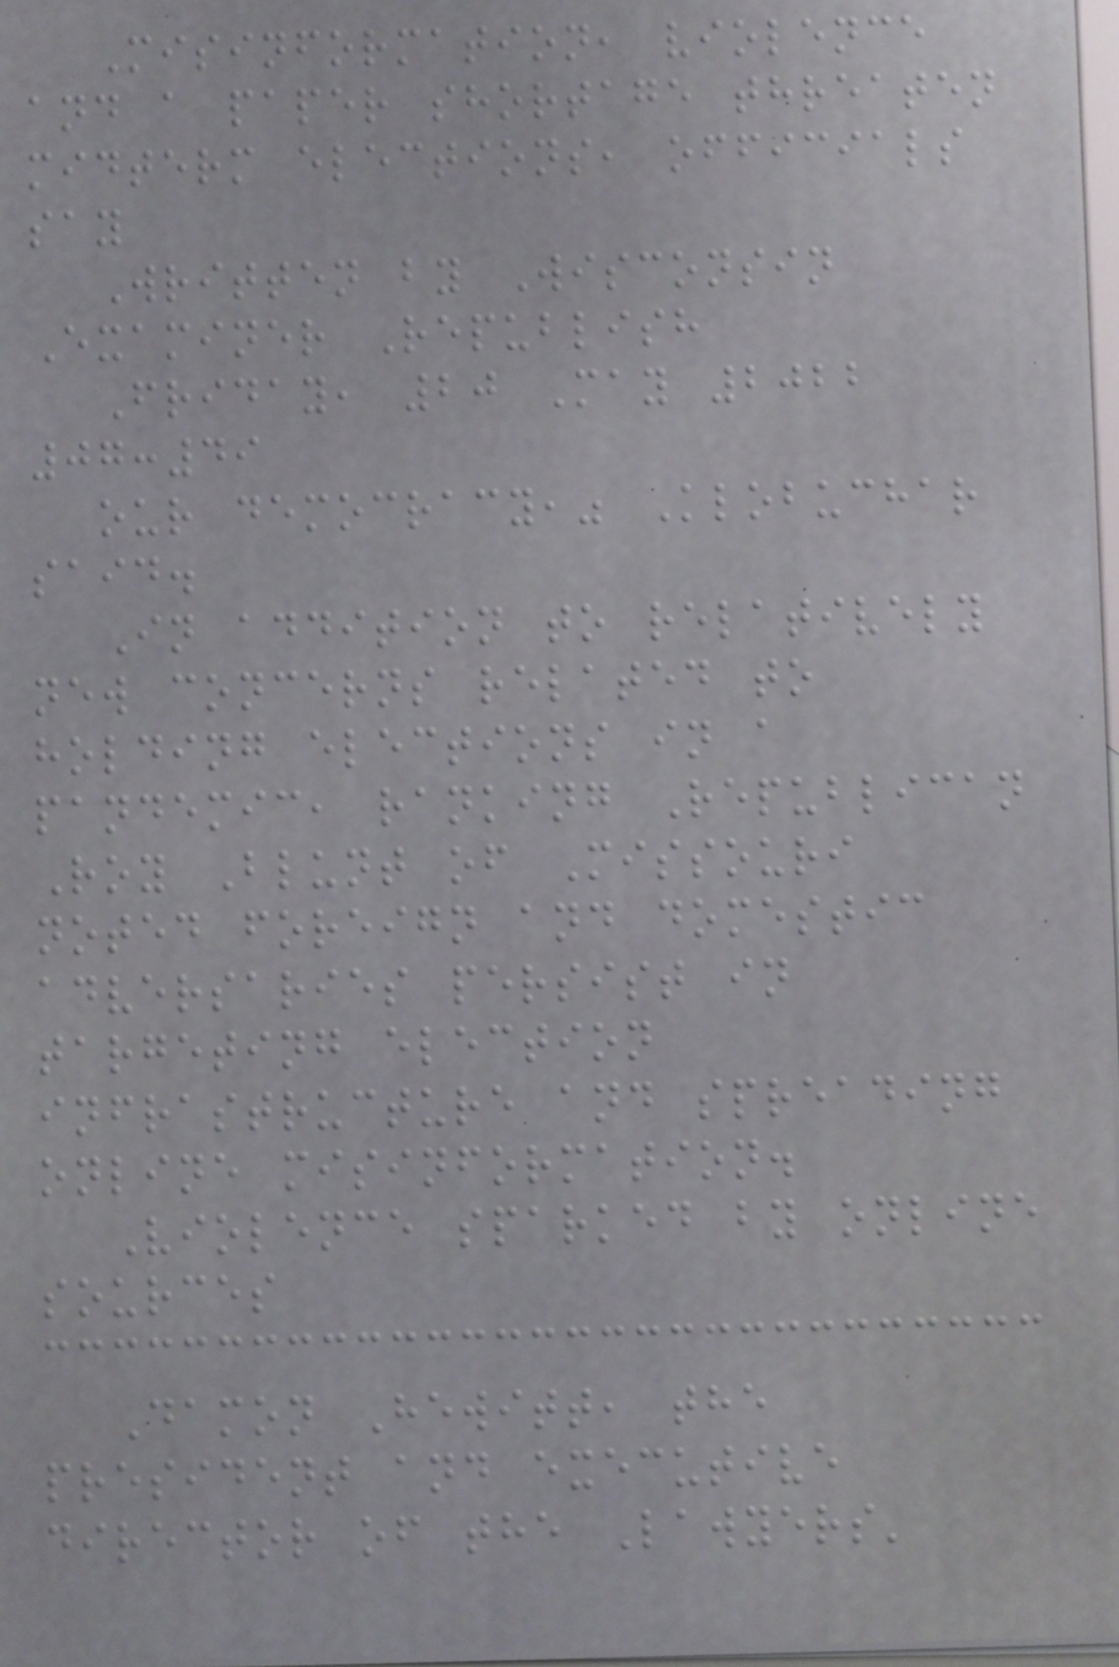Misinformation, violence
and a paper shortage threaten
midterm elections, officials
say
Written by Wisconsin
Examiner Republish
Friday, 20 May 2022
07:49
our democracy," Klobuchar
said.
In addition to relatively
new concerns related to
holding elections in a
pandemic, ranking Republican
Roy Blunt of Missouri
noted foreign and domestic
adversaries persist in
targeting election
infrastructure and spreading
online misinformation.
Violence sparked by online
sources
Damon Hewitt, the
president and executive
director of the Lawyers'
